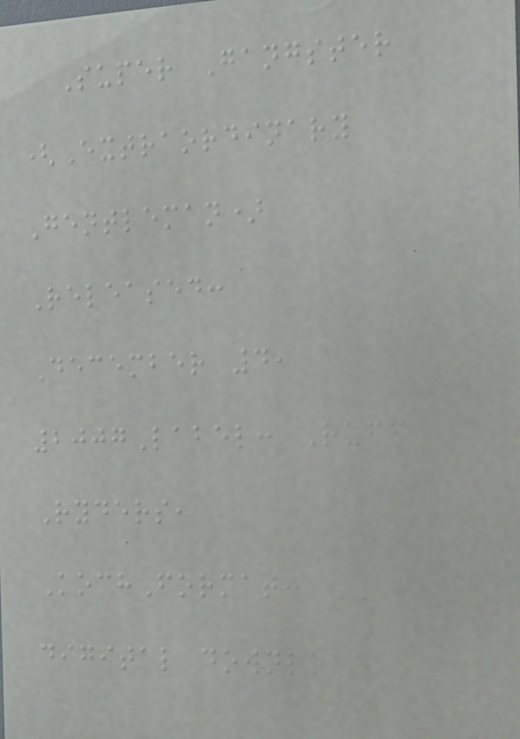Super Gangster
(Extraordinary
Gentleman)
Released:
December 4,
2007Label: Ruff
Ryders,
KochFormat: CD,
digital download
